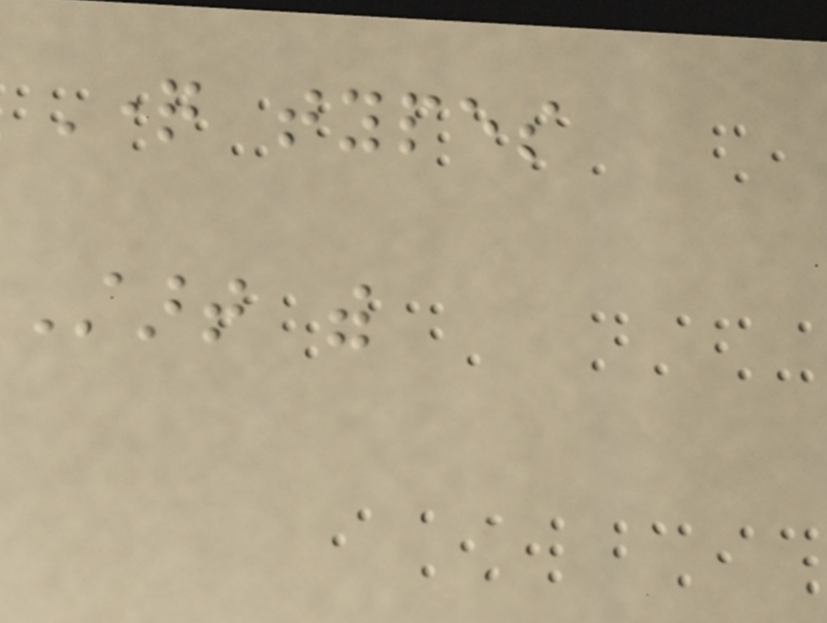Question types
Start with
